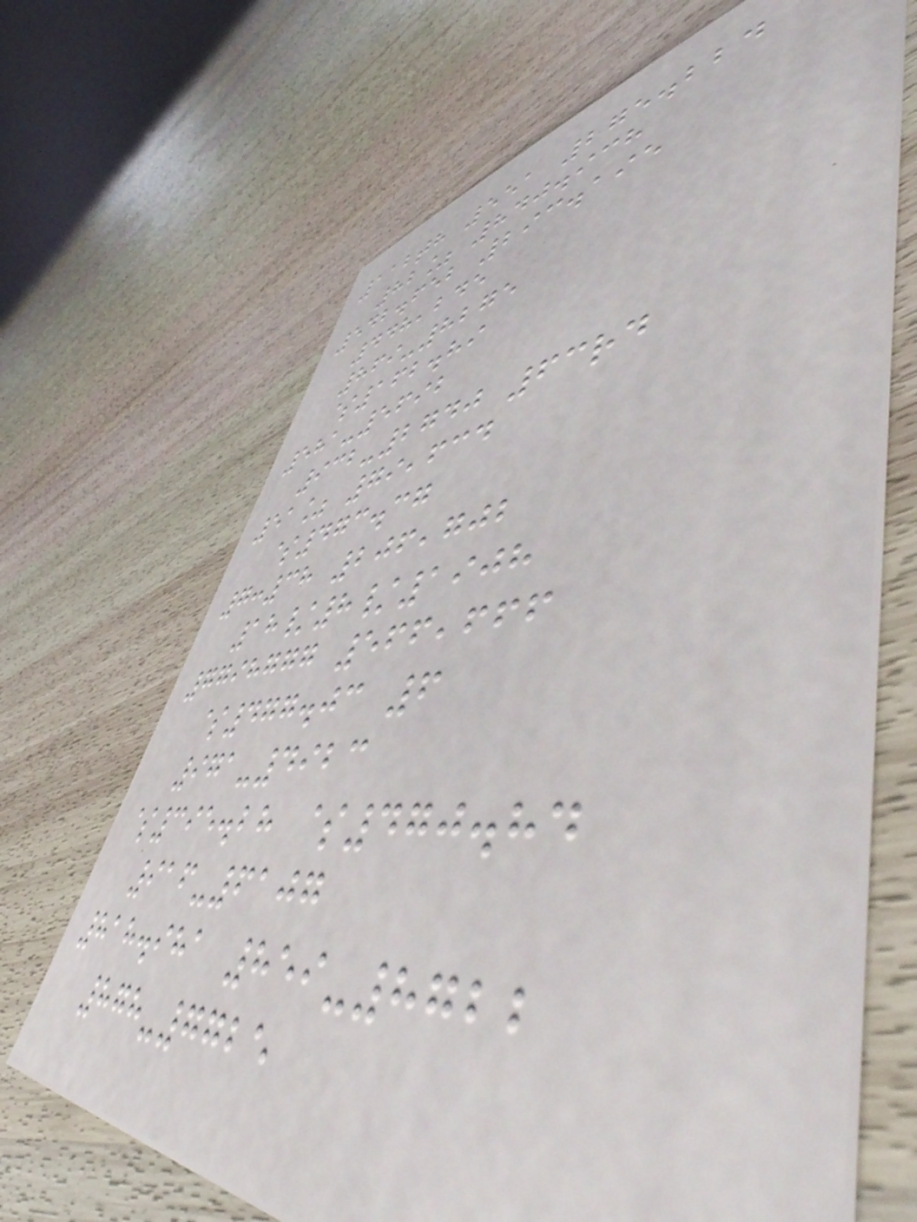112th 551 275.224
82% 840.938
542.652 293.195
448,245
869-8275
$162.89
581-5692
932-2740 63rd
51% 79,634
$473.37
7:38 206,702
18/8/1908
7798777 566,666
$477.03 6
971-4923
$395.28 $470.84
916-6107
818.981 859-8722
878-7725
